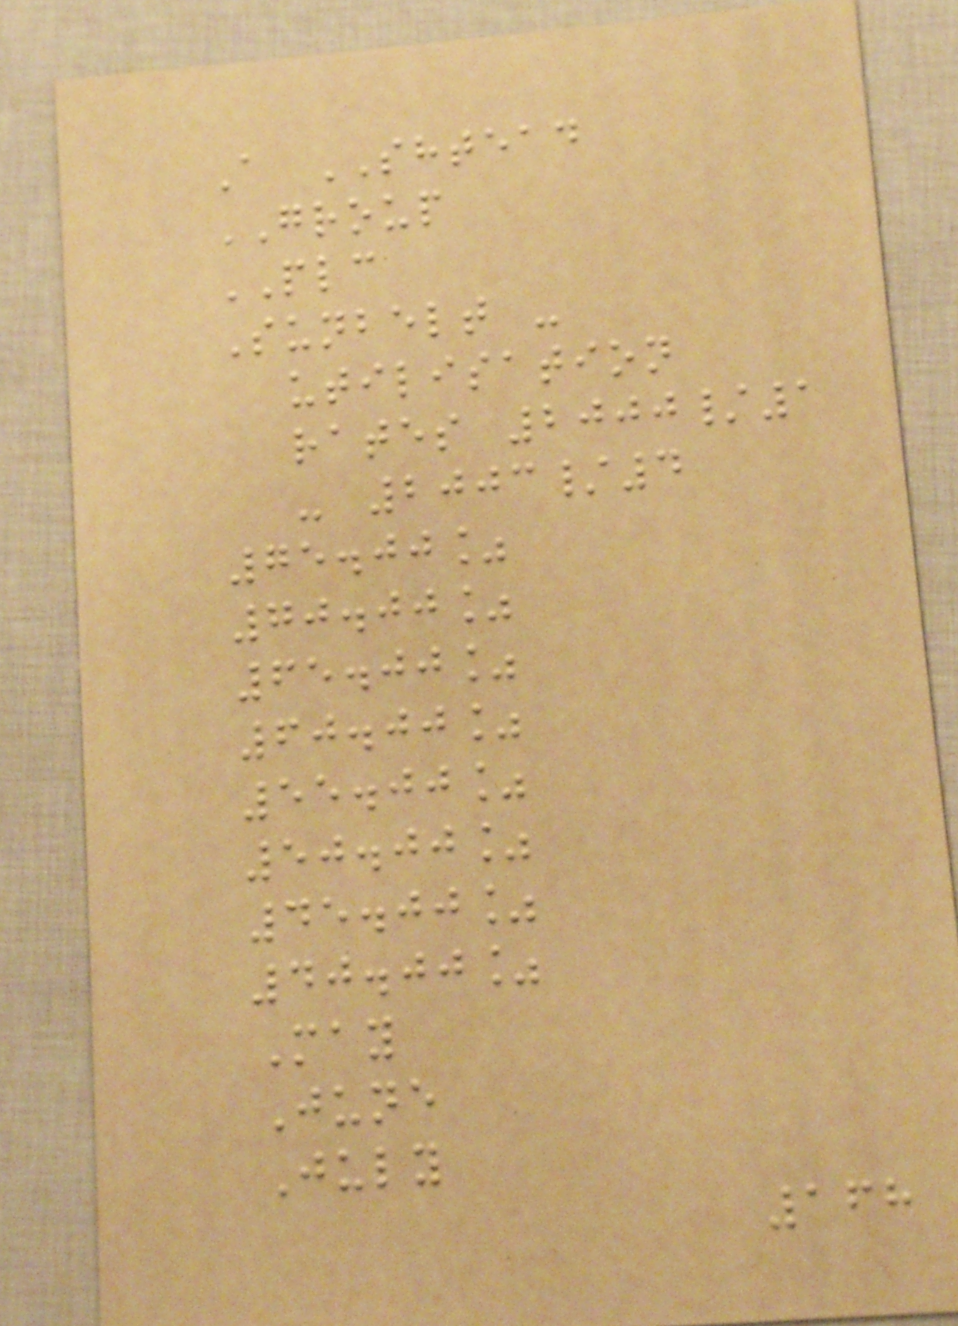A SHTEAD
GROUP
PLC
Sunbelt -
utilisation
rates 2000/1
- 2003/4
75.00%
70.00%
65.00%
60.00%
55.00%
50.00%
45.00%
40.00%
May
June
July
168
